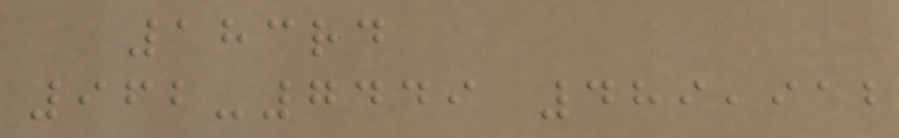183rd
962-7449 489,912
